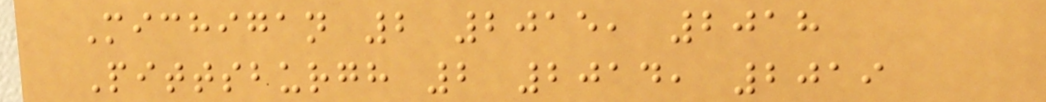Michigan 2 2015, 2018
Pittsburgh 2 2014, 2019
